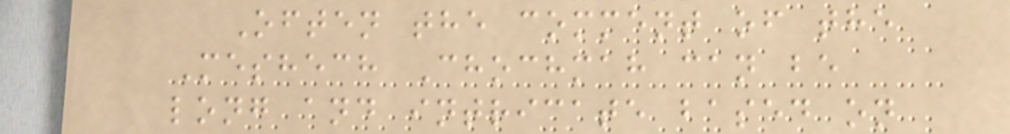Often the comment of the
Meshech Chochmah can be
long and intricate based on
